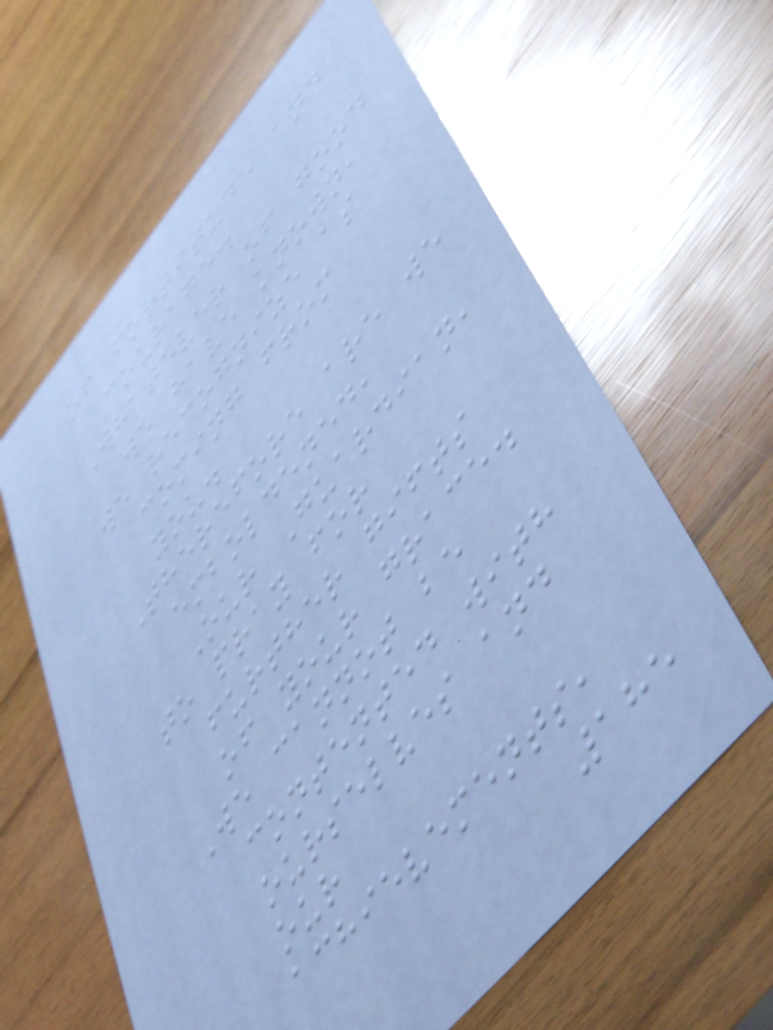of fortitude and
courage.
Whatever of good
we have known,
we recognize as
coming from
you.
Therefore are we
emboldened,
Our Guardian,
to pray for
further gifts
of your grace.
We cannot be
contented with
ourselves and
our
achievements,
185
